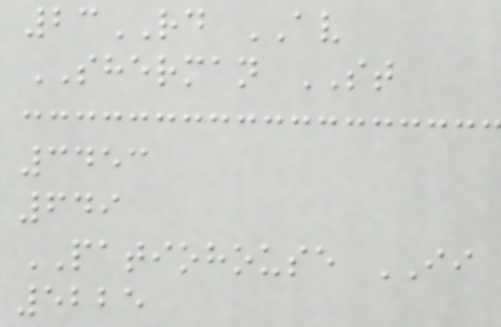23RD AV
SHERMAN ST
3453
649
PATIOHOUSE II
5225
